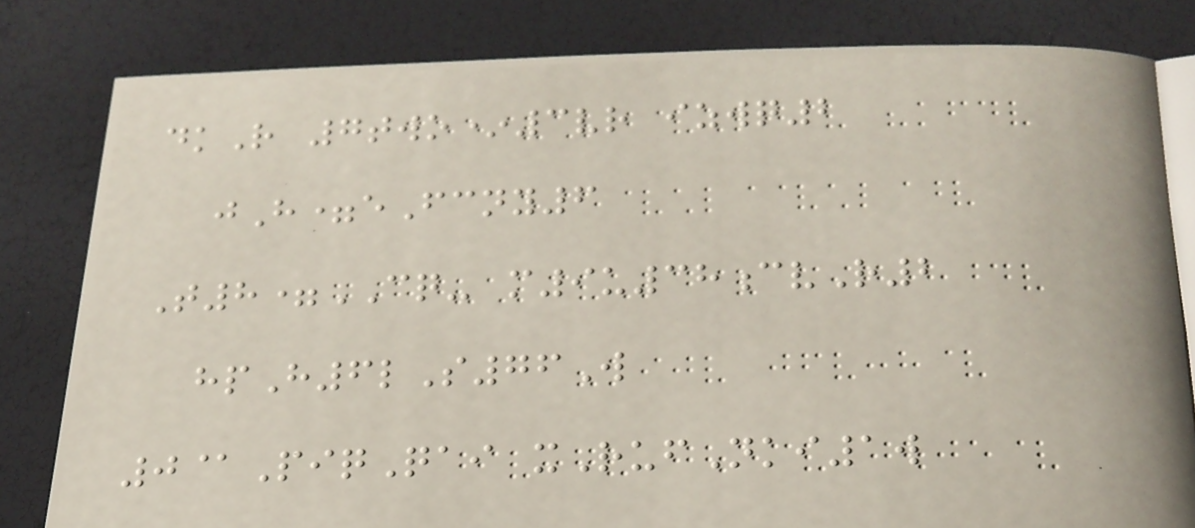dkR 7two*3vr izwq2
jH=eFcny6
T8=CQ- m9u38cvR2
hpH6lS76W
0@PiqQai xRufNki1w
